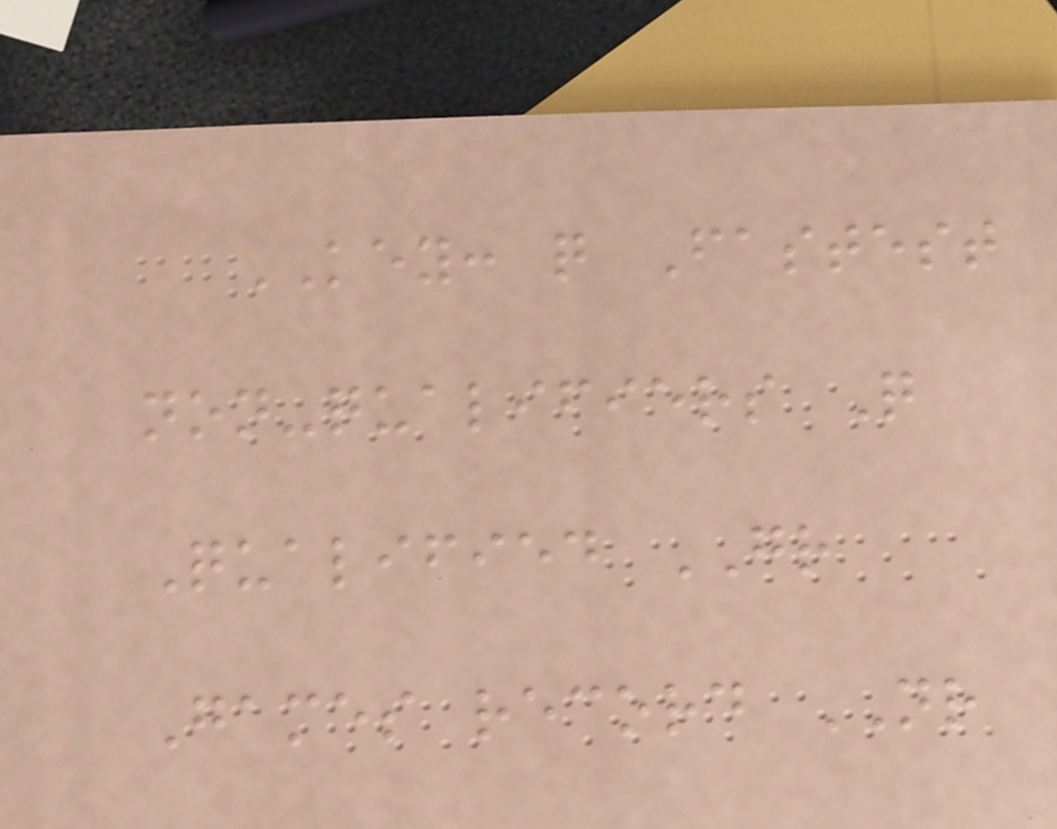KEY: q Fastest
non-qualifiers Q
Qualified GR
Games record NR
